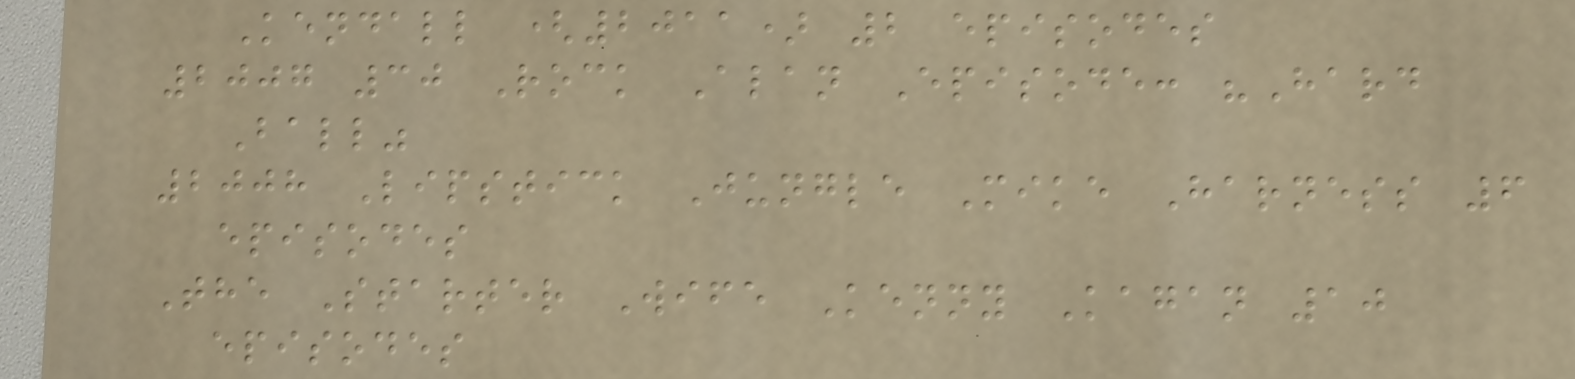Kendall (2011) 2 episodes
2007 30 Rock Alan Episode: "Hard
Ball"
2008 Lipstick Jungle Mike Harness 6
episodes
The Starter Wife Kenny Kagan 10
episodes
